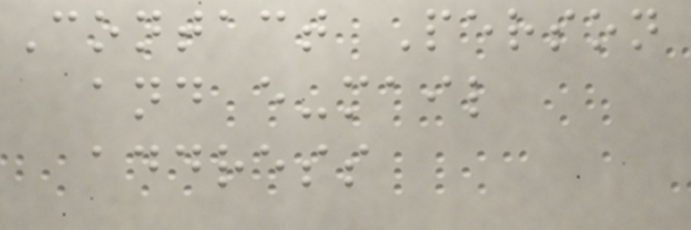Contact Person
and e-mail
address
